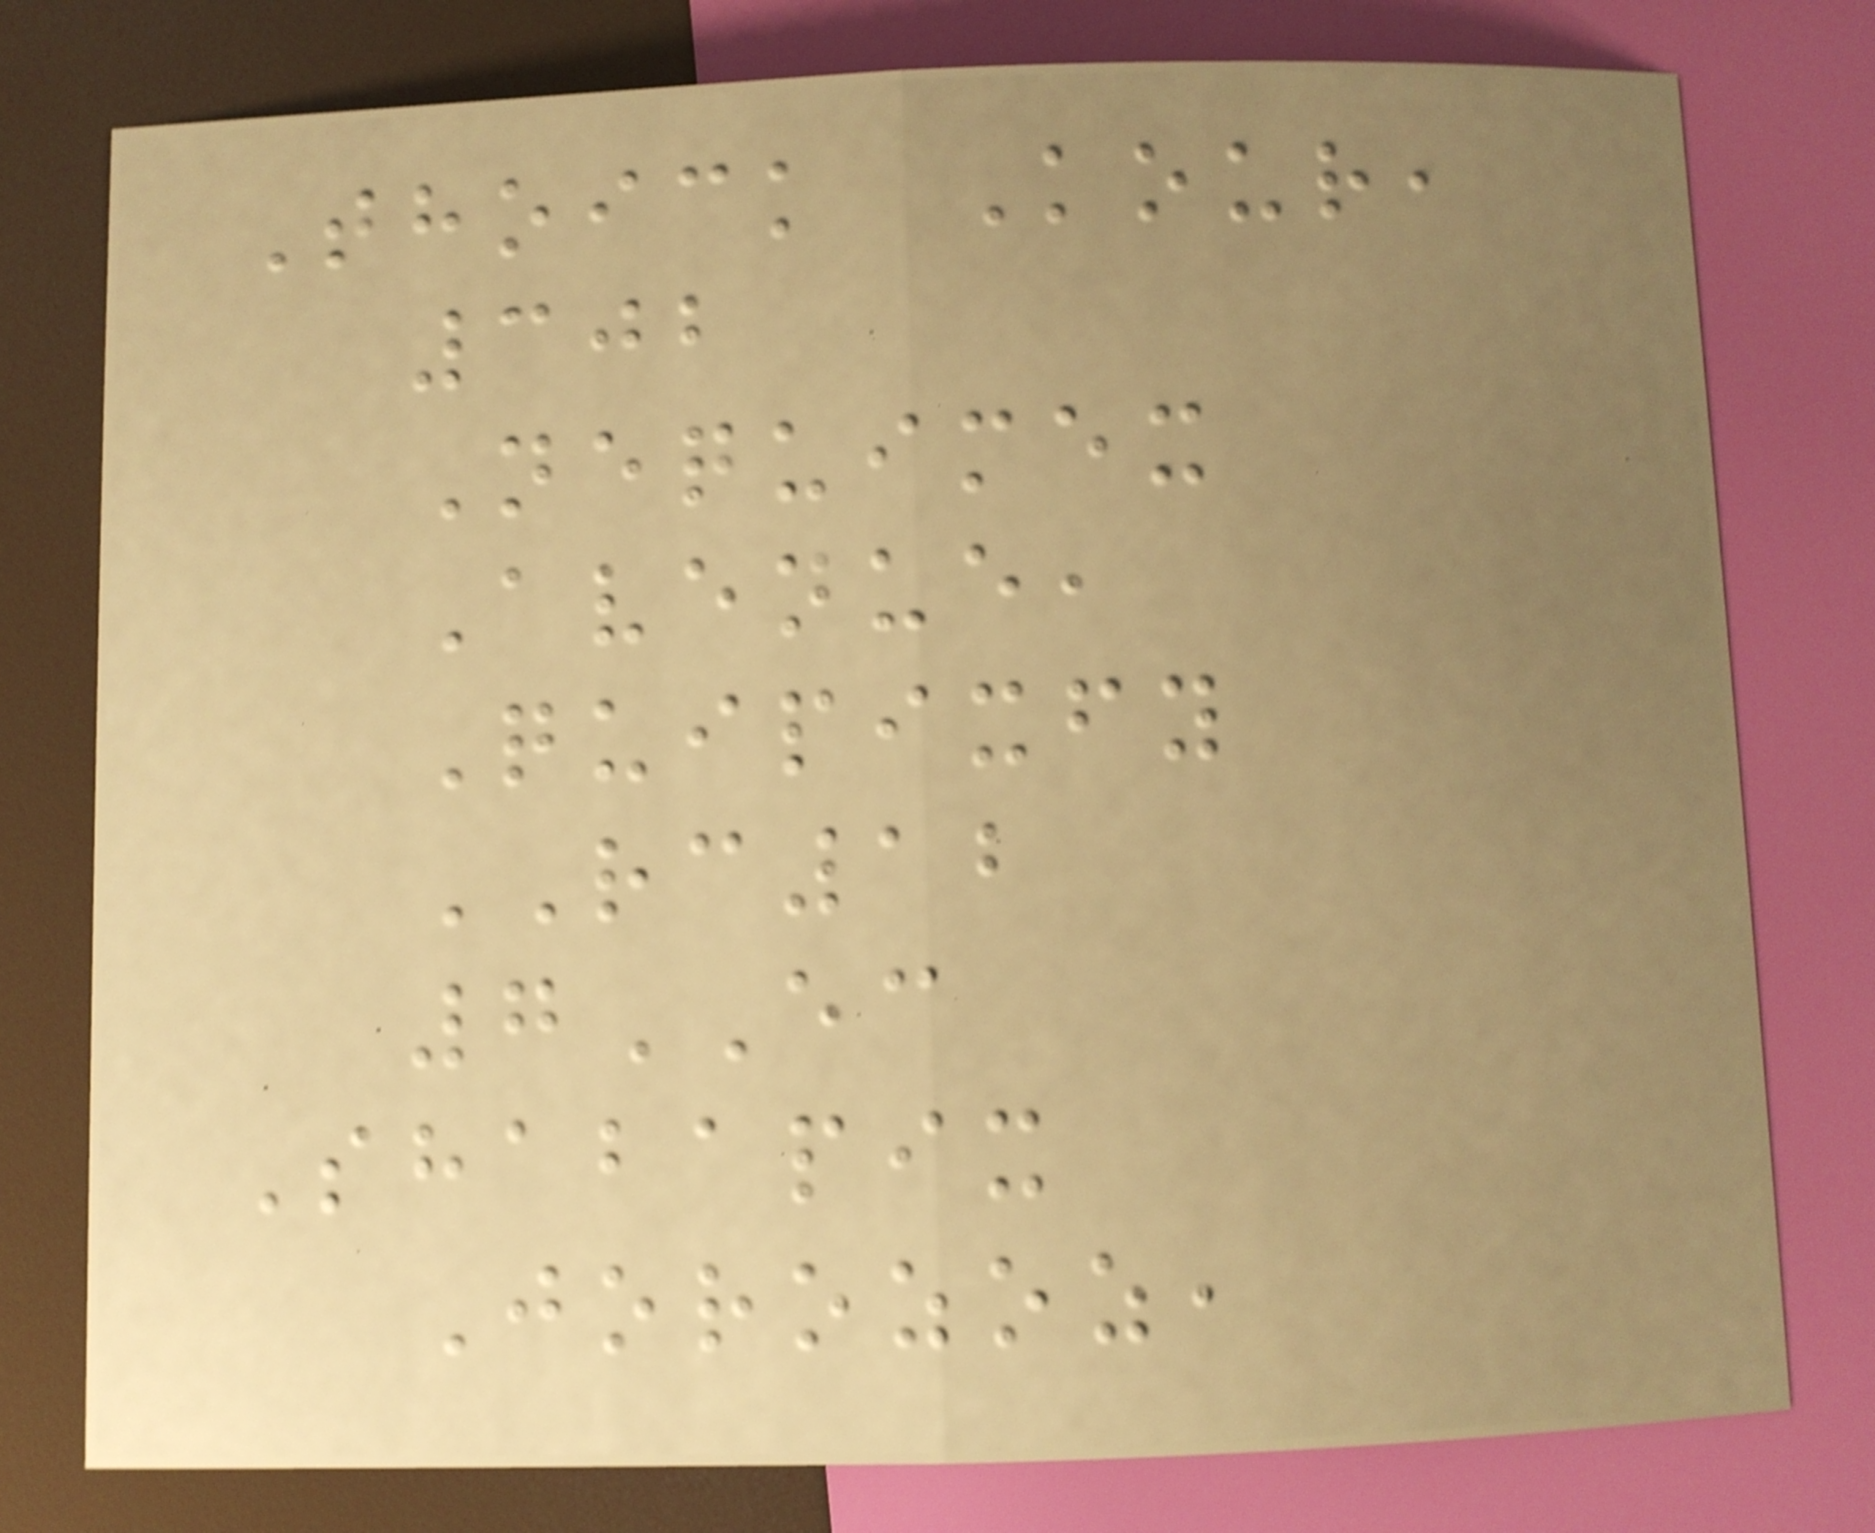Thoick Kour,
302
Nequimex
Avenue,
Quipixfy
RC12
7EC
Shabapix
Jorozoz,
